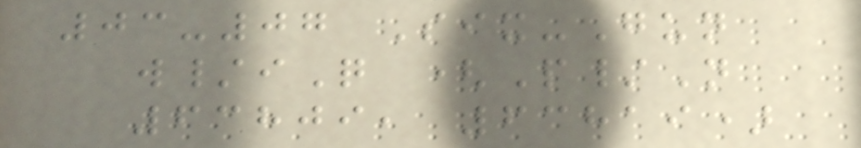03-07 Six-Gun
w/iQ (P/N
63809, 63819)
